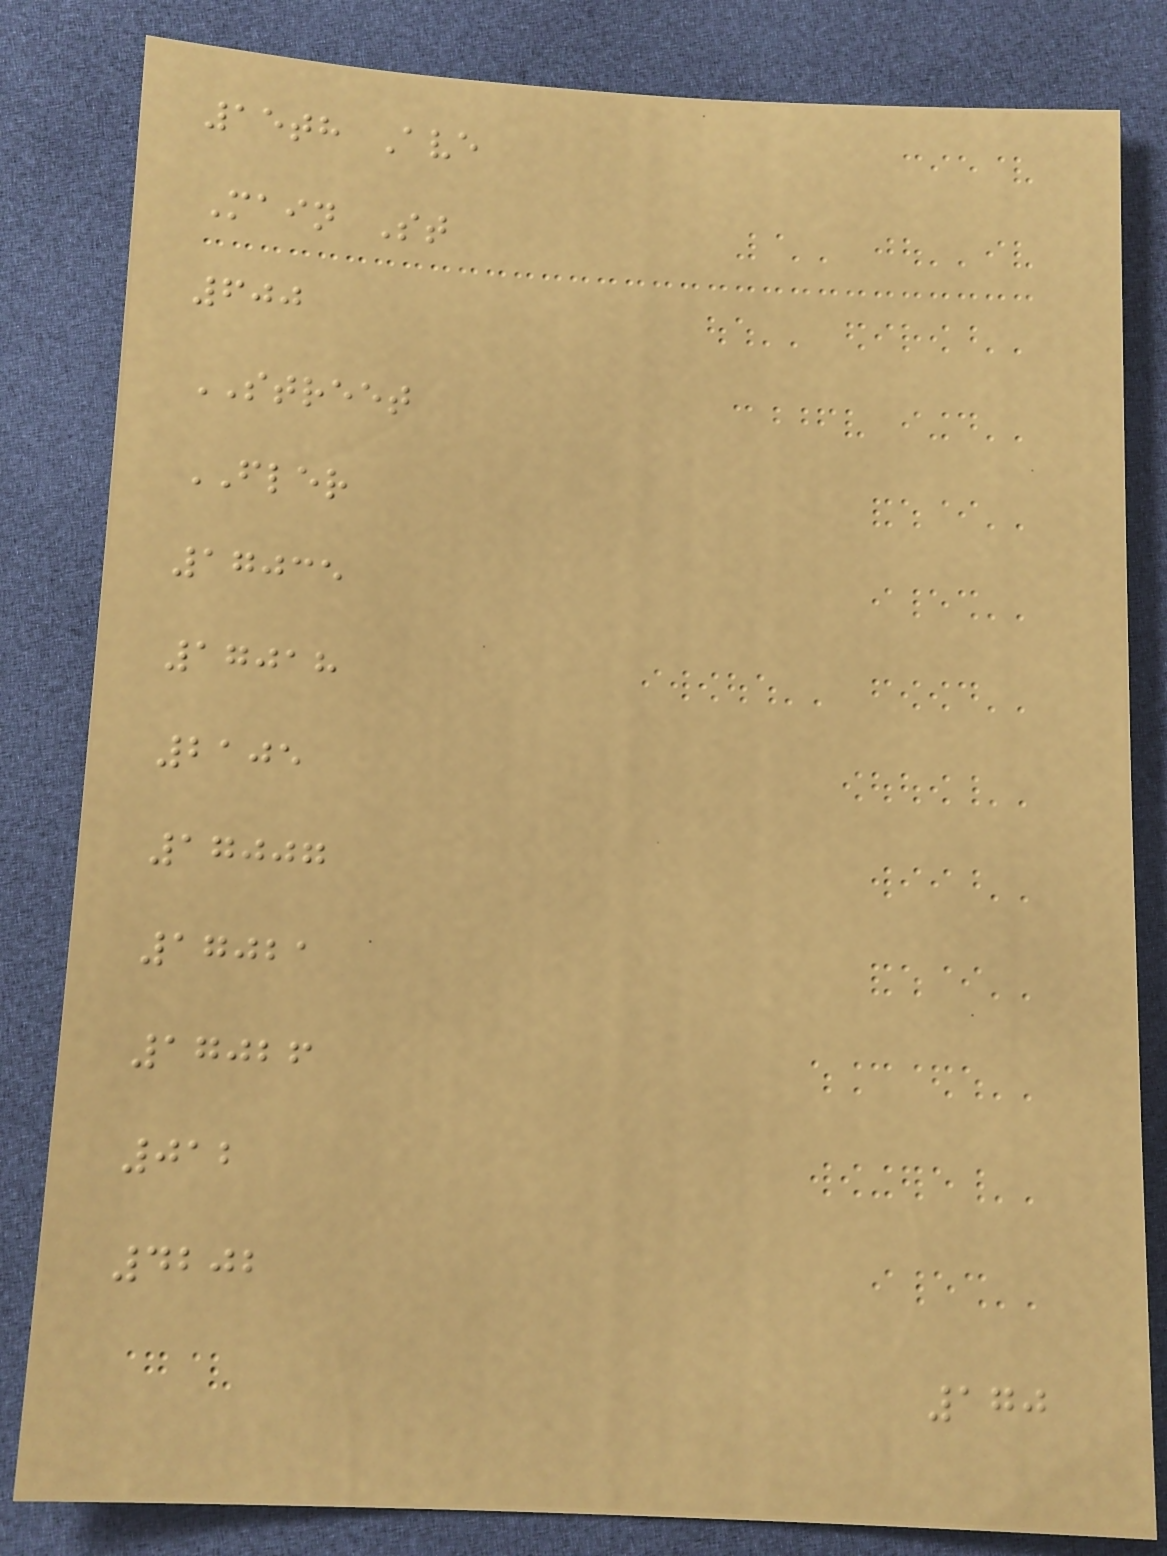15th Ave
Main St
600
STREET
FLER
17035
17018
2105
17007
17021
17026
012
4202
170
